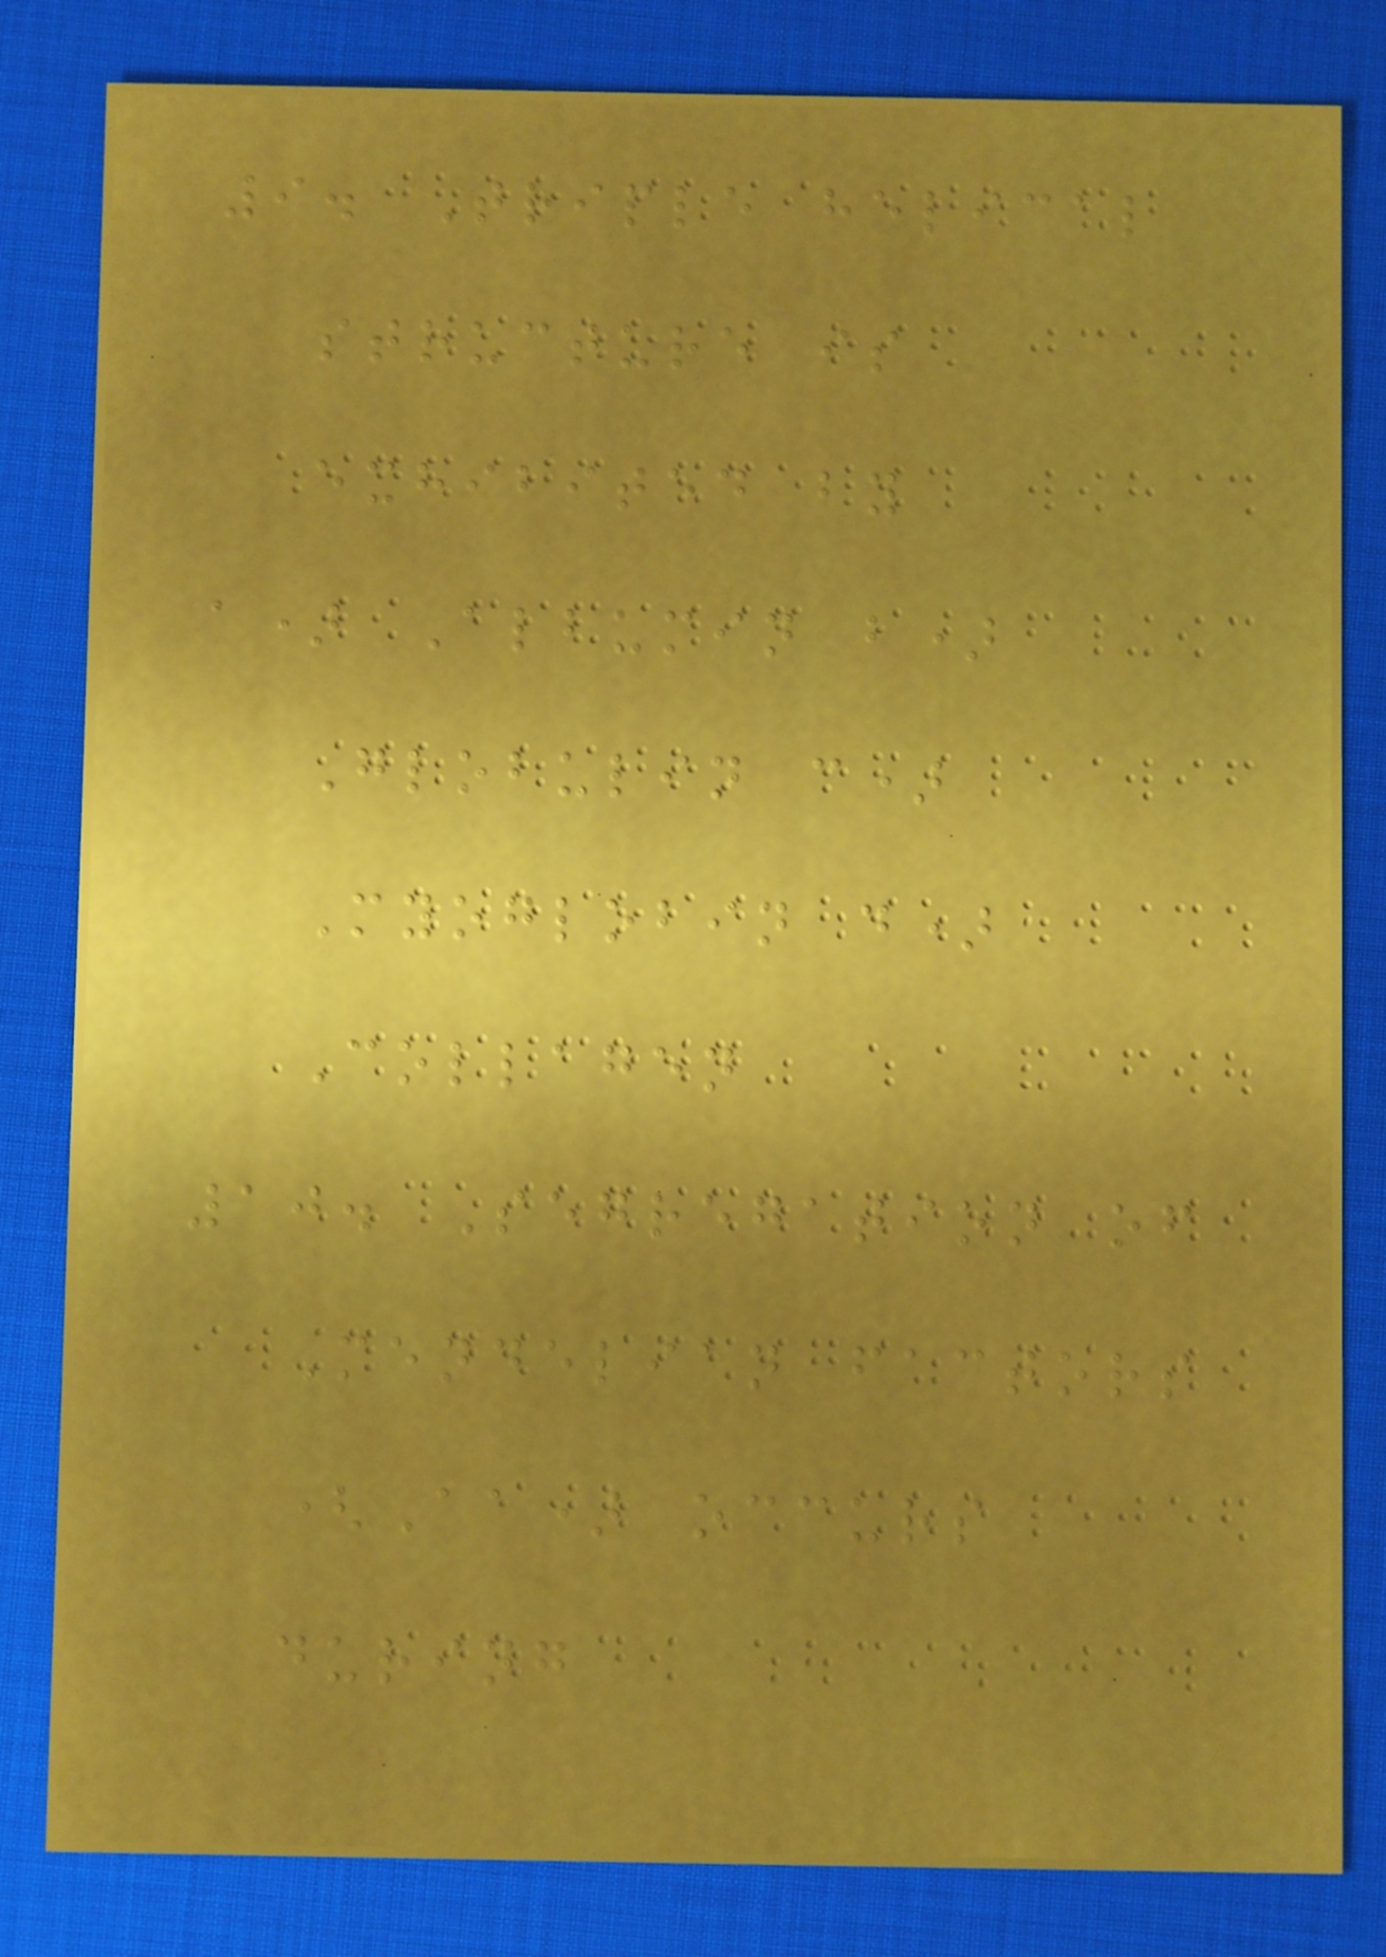9. Triple helical
structure is
exhibited by
a) Albumin b)
Globulin c)
Myoglobin d)
Collagen
10. Segregation of
Mendelian factors
(Aa) occurs
during
